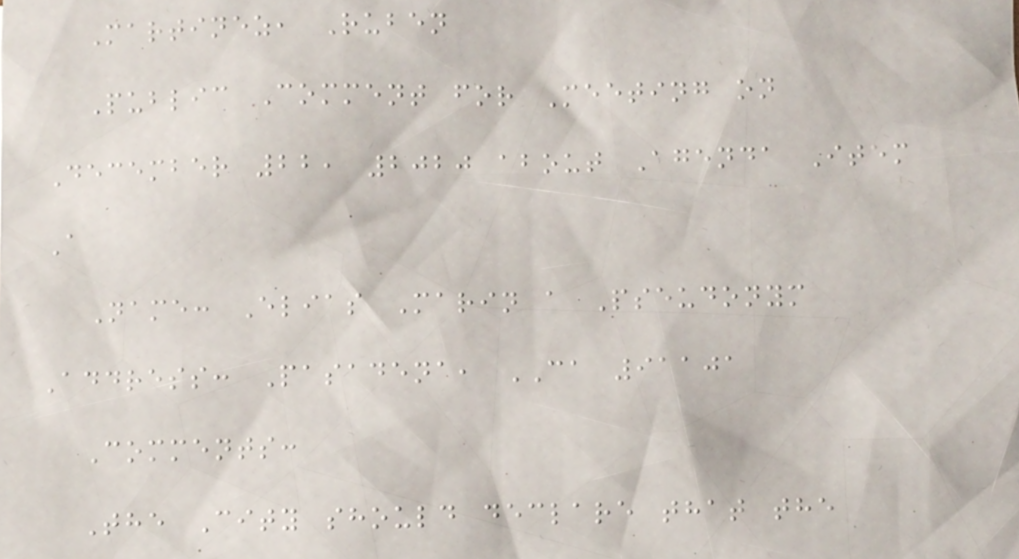Martinez, Ruben
Public Comment for Meeting on
December 22, 2020 about Agenda Item
A
Name: Elias Marin a Pseudonym
Address: Pasadena, CA 91101
Comments:
The City should declare that the
